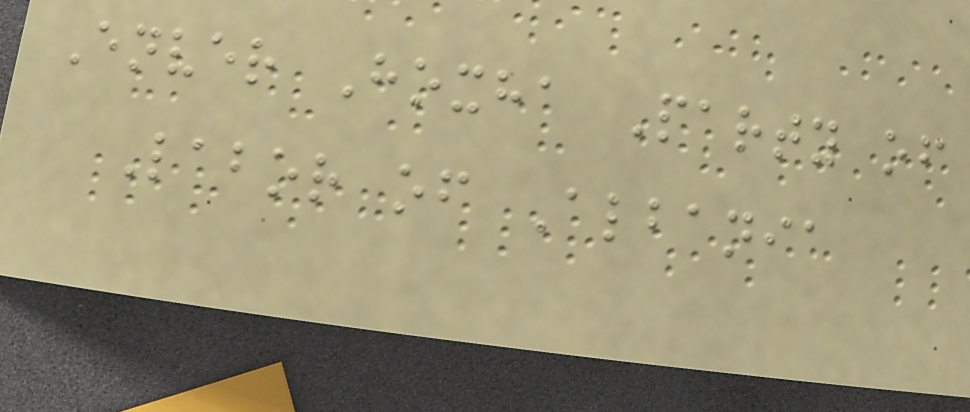Enver Hoxha Party of
Labor of Albania
